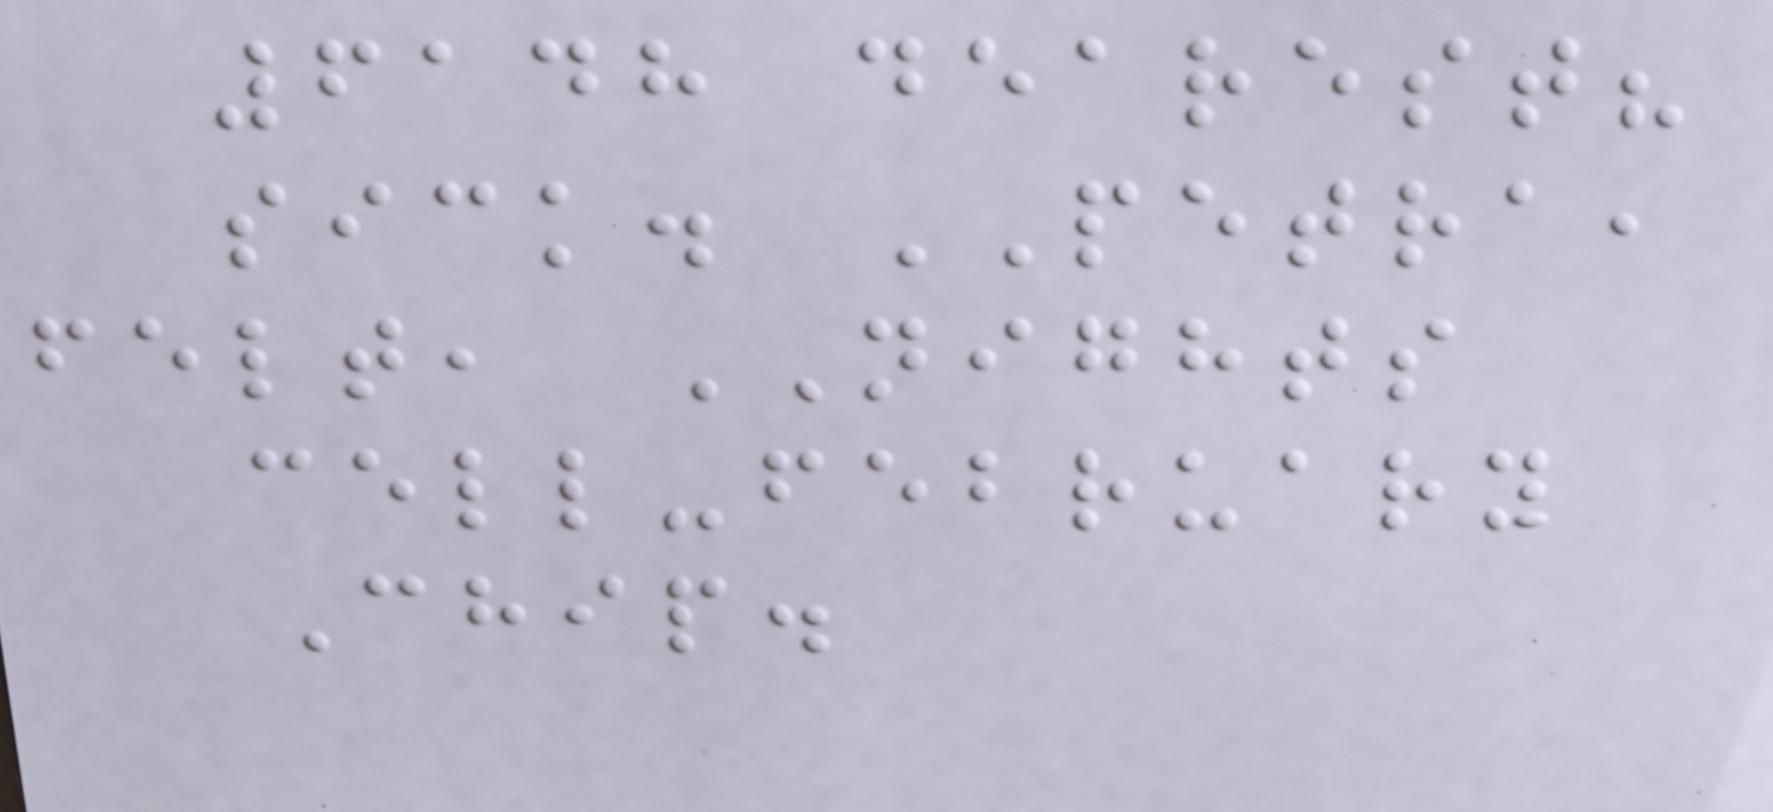6148 dearest?
sick. PETRA,
felt, NIGHTS
cell-february
Chip.
